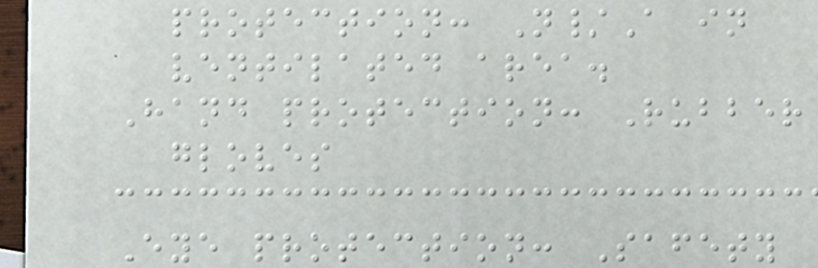protection: N/A in
ventilated area.
Hand protection: Rubber
gloves
Eye protection: Safety
